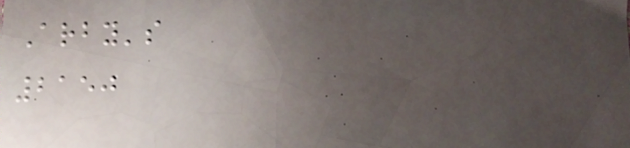Arby's
2150
